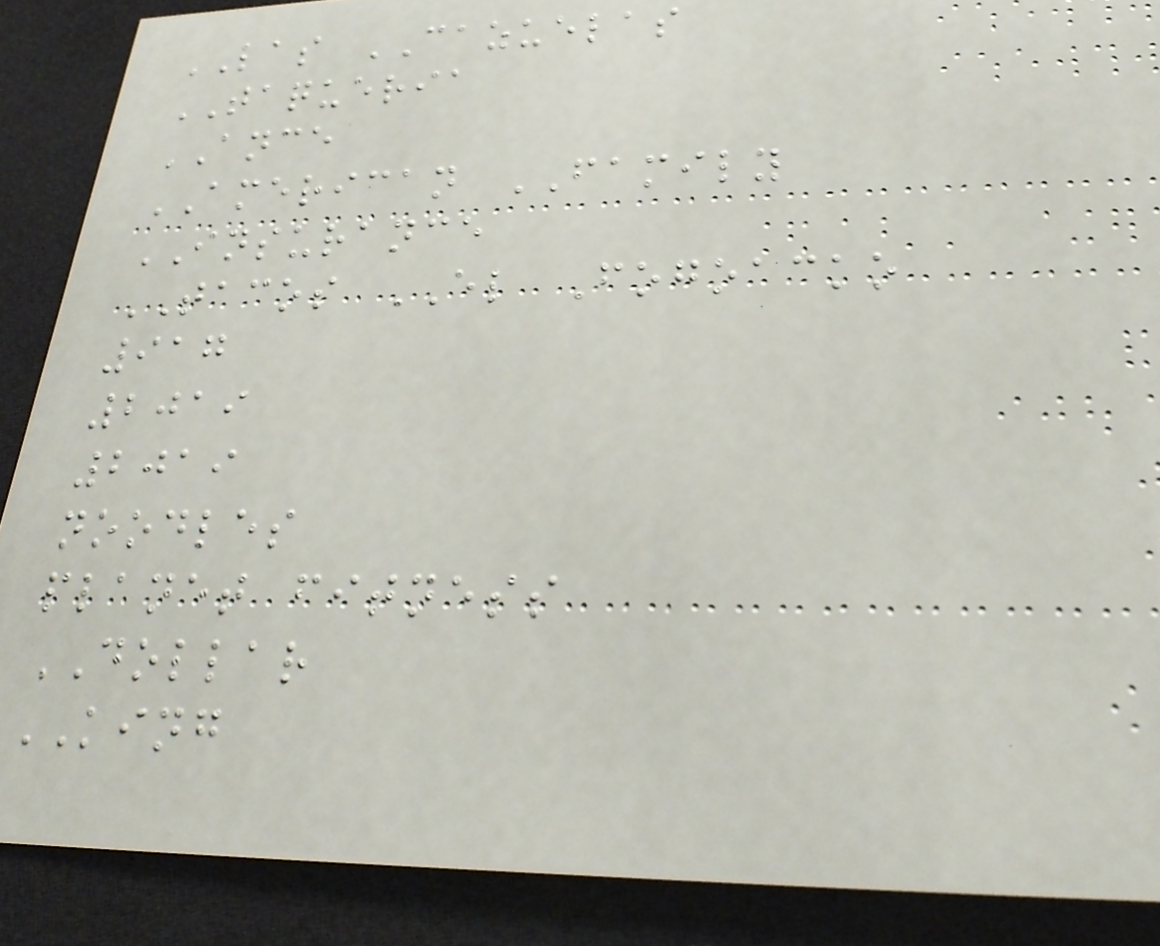LAS CAZUELAS
TAQUERIA
ANCE
AMERICAN FAMILY
INSURANCE
TACOS EL Fogoacko
917
2019
2019
noodles
planet fitness
DOLLAR
KING
